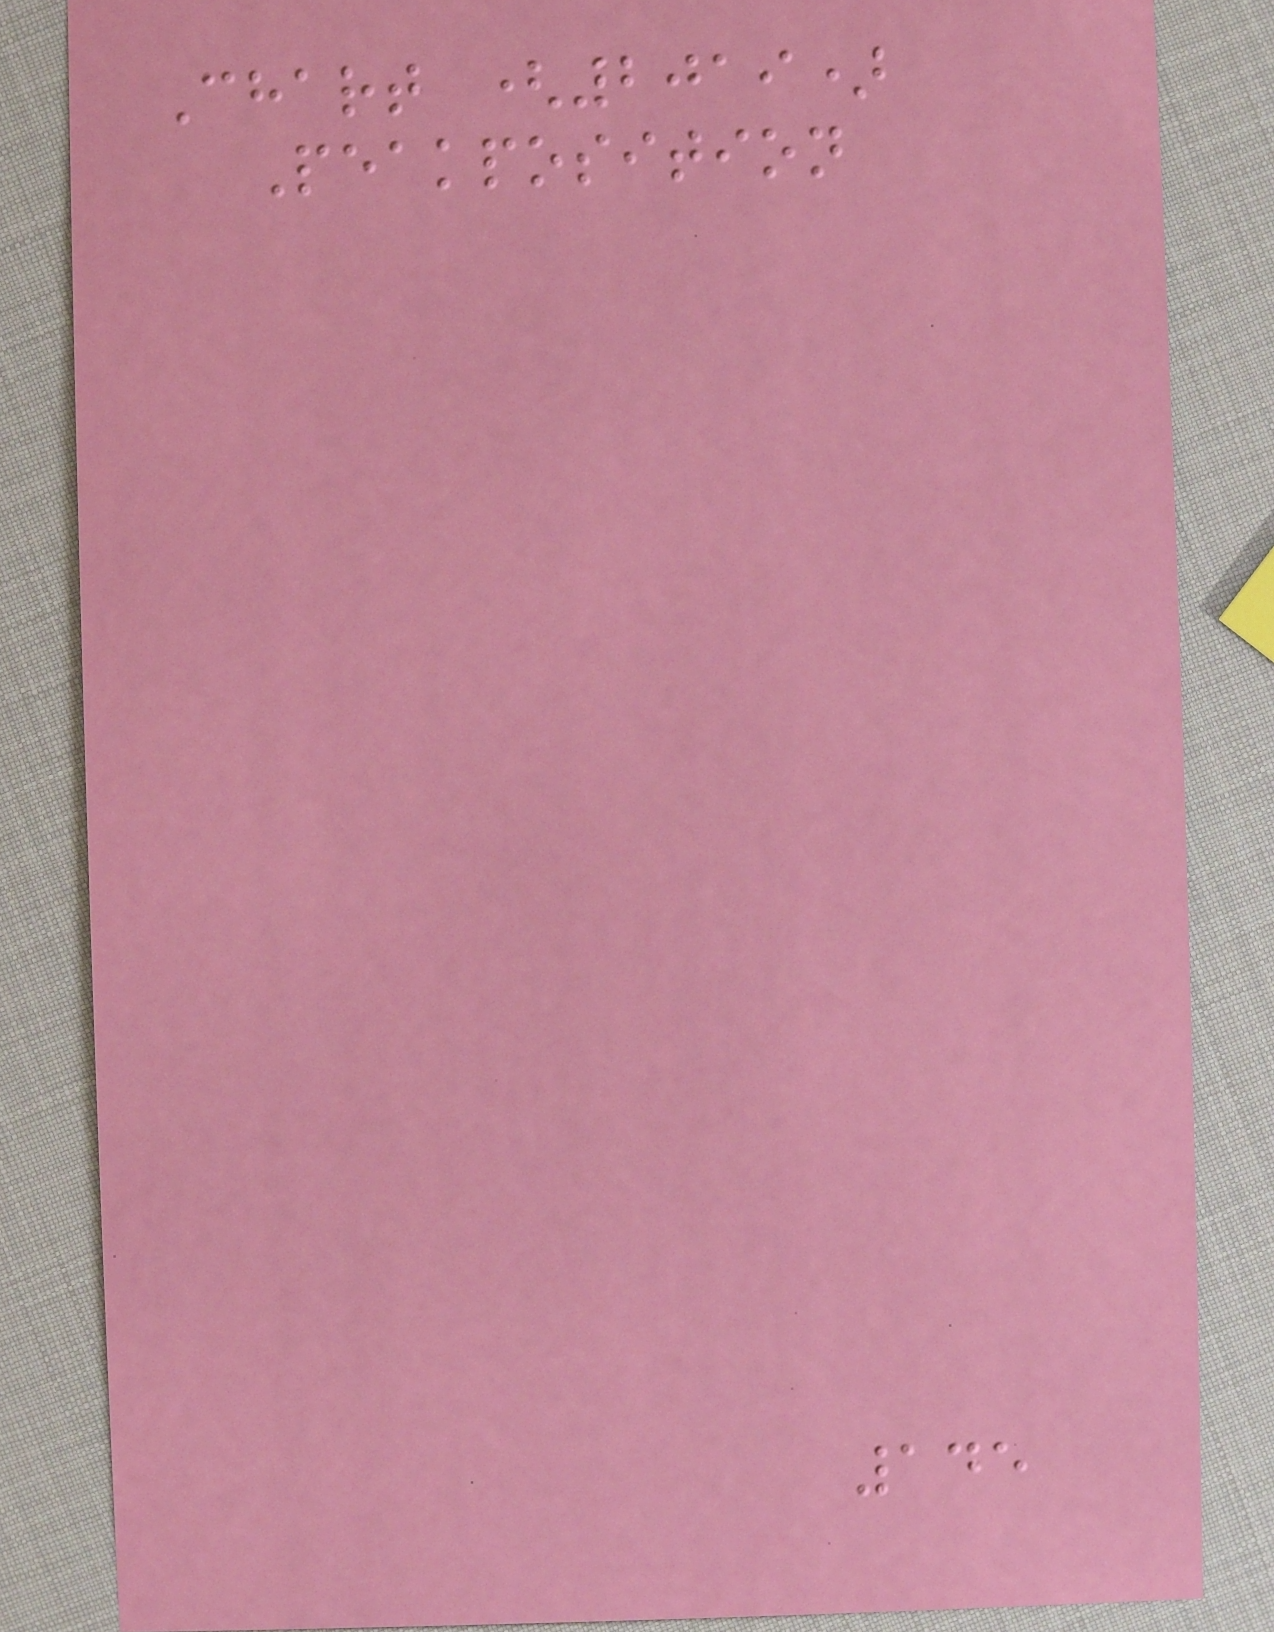Chart (2019)
Peakposition
145
